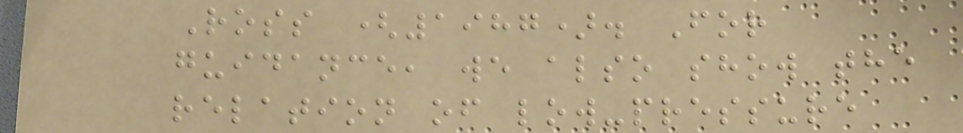Ross (1987). For
guidance, we also show the
relation of low-pressure
